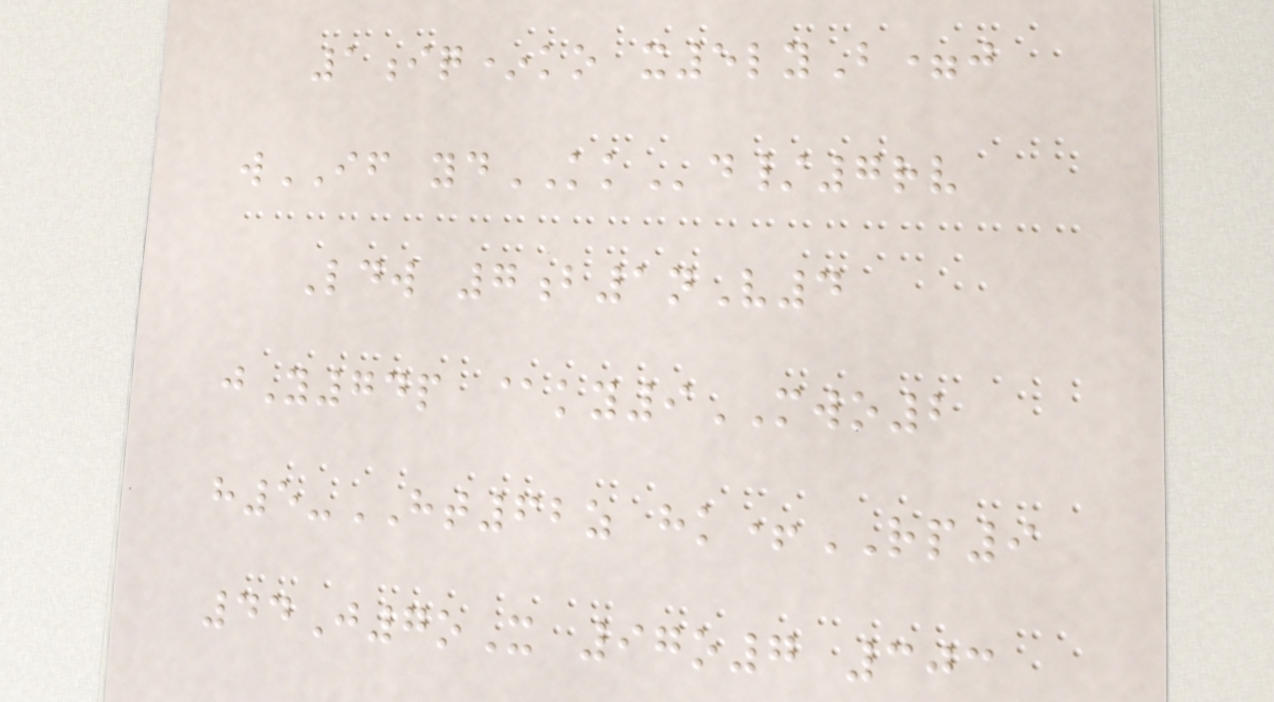1iq*ko x5lyB=j
wIF ydKKd/7rv
Ldw 7b1nV4
jY74p @ky9MWO2
h5-HT62z hk+RP9
44J7oX 97o7 303
